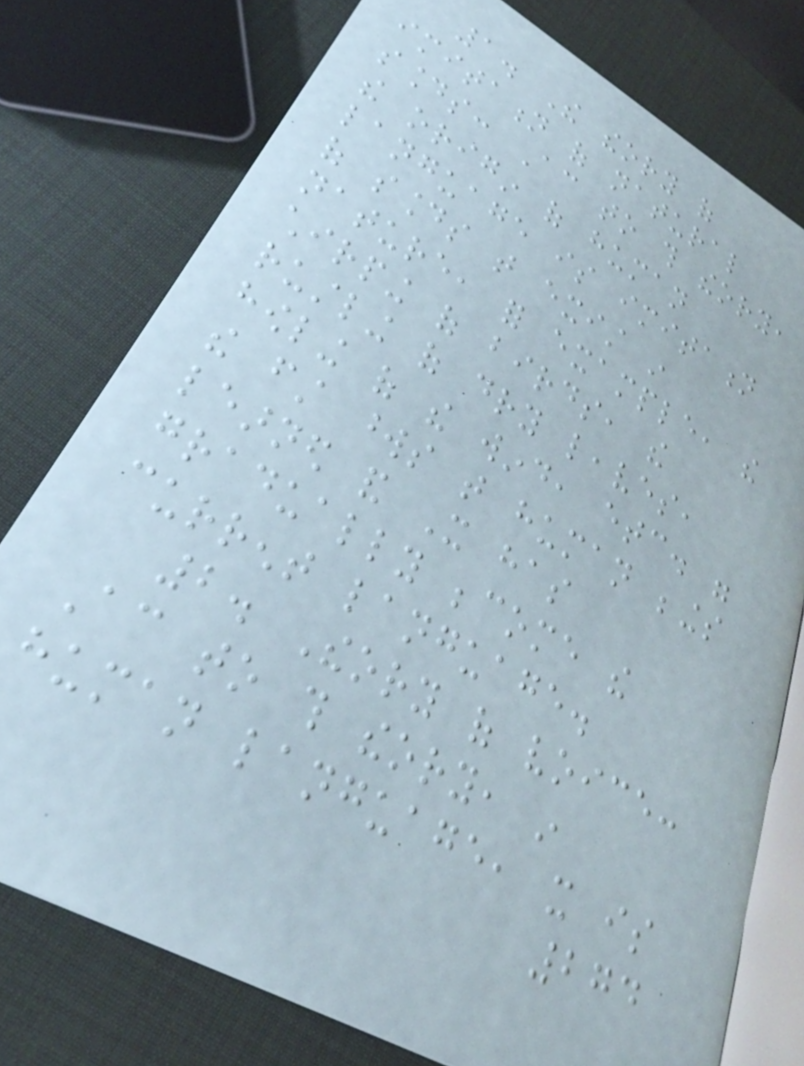1. The theory of
imitation of natural
sounds: According to this theory,
the origin of human
language is imitation
of sounds that exist in
nature, for example, the
chirping of birds, the
rustling of dry leaves,
howling of the wind, etc. were
the first words that human beings
learned and It has
gradually become the
current language.
2. Theory of voice:
According to this theory, in
human language, it is
274
